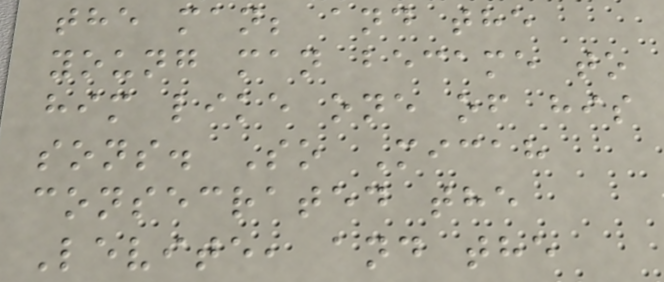the man; and the
young man became to
him like one of his
sons. So Micah
consecrated the
Levite, and the
